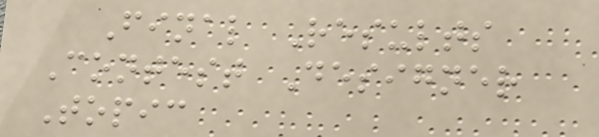Final Results
Contest Designer
Topic
